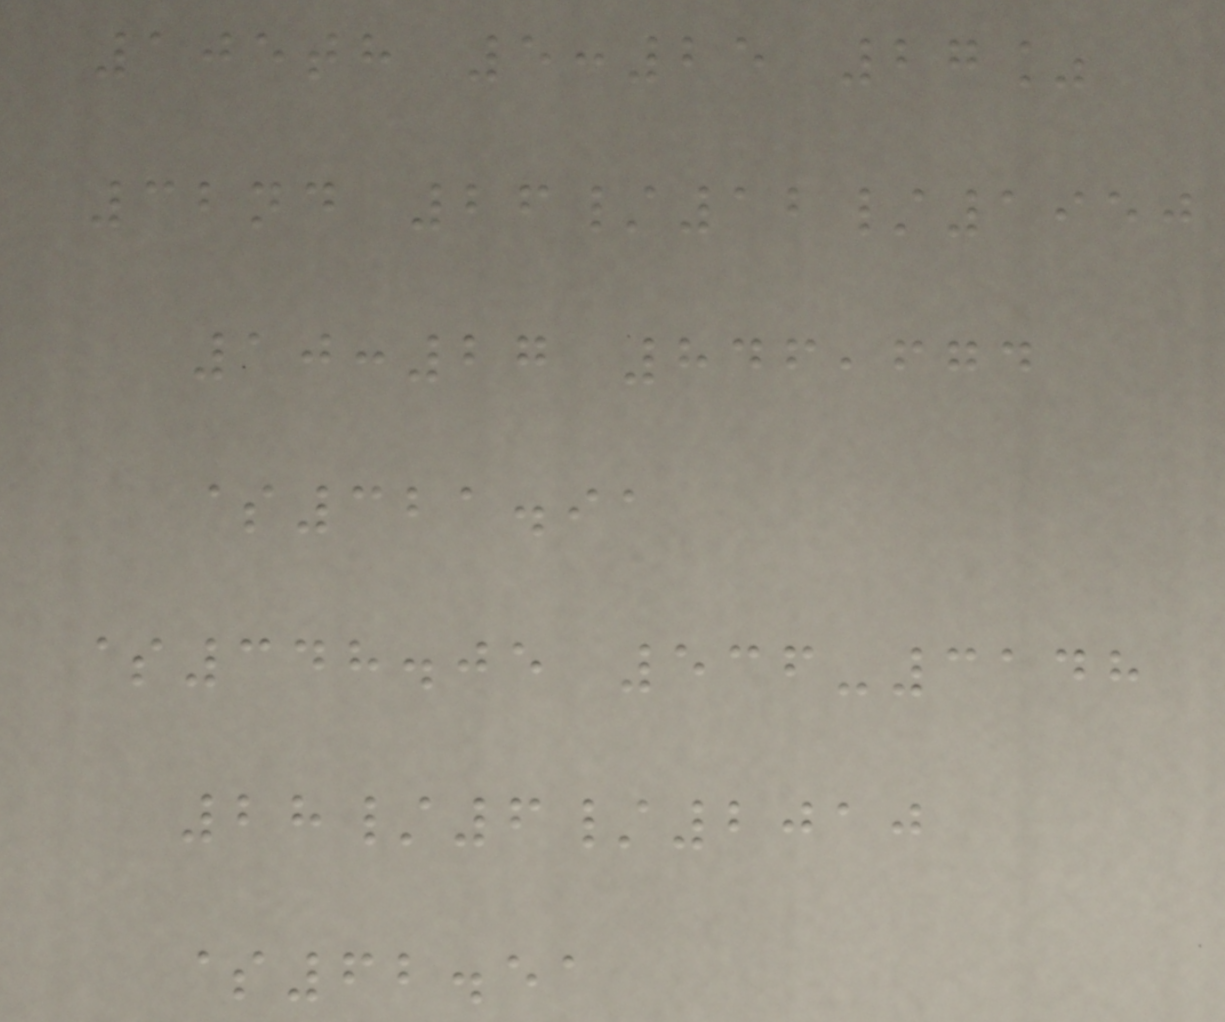105th 5:25 27%
32nd 26/12/1950
10:27 846,674
$321.91
$348.05 536-3148
28/6/2010
$62.51
